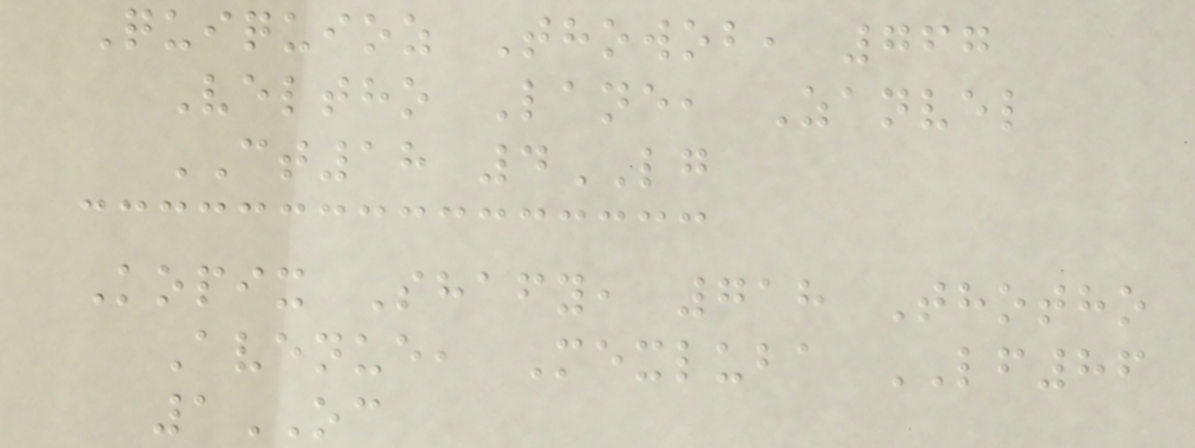Quiquioz Thowob, 767
Veltho Lane, Zanvel
CT18 4LG
Kopix Shafy, 718 Thotho
Avenue, Mexluba LF86
1OC
